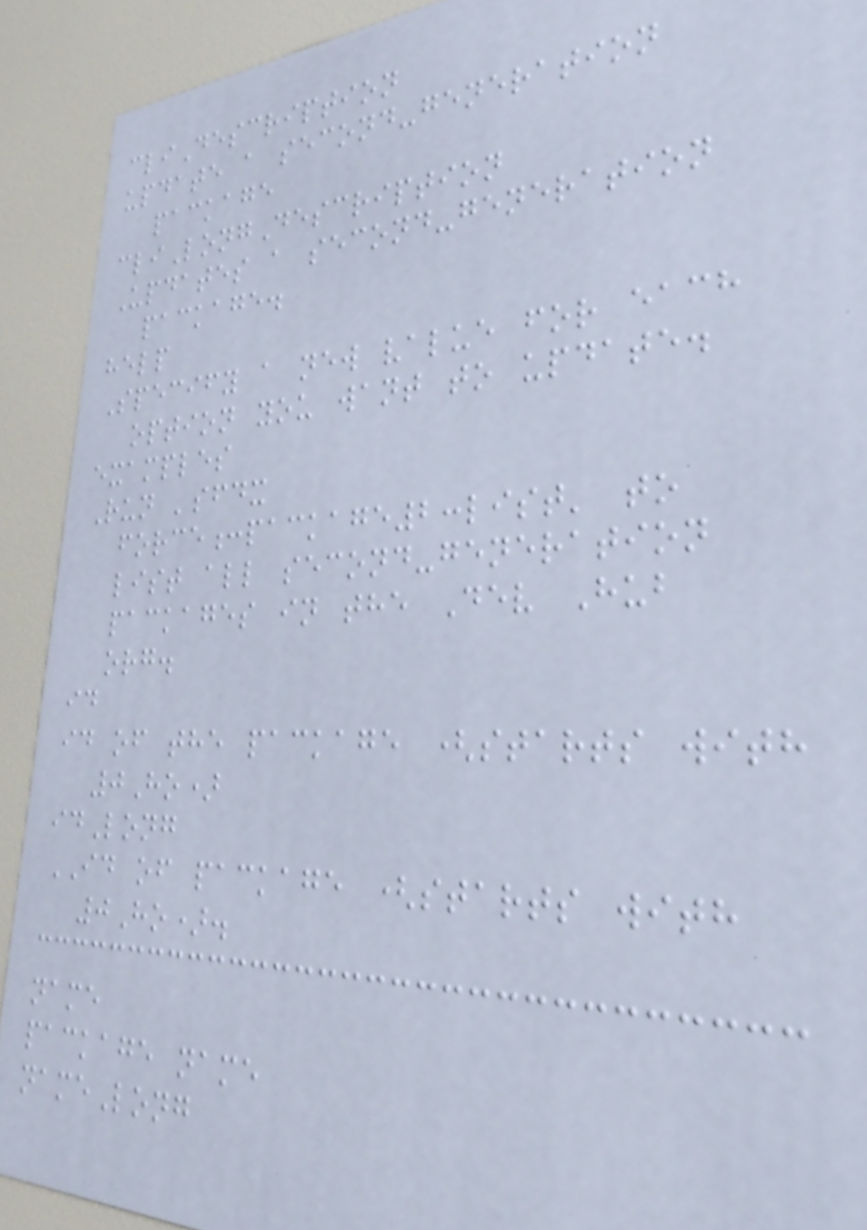cliDescription
update a second-generation
package
cliLongDescription
Updates a second-generation
package.
help
Specify a new value for each
option you want to update.
examples
Run 'sfdx
force:package2:list' to
list all second-generation
packages in the Dev Hub
org.
id
id of the package (starts with
0Ho)
idLong
ID of package (starts with
0Ho).
name
package name
nameLong
